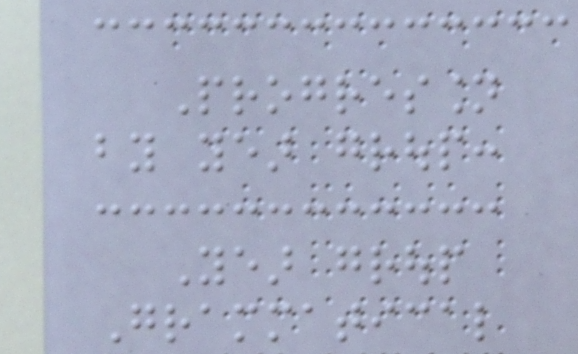Progression
by year group:
Year group
Grammatical
